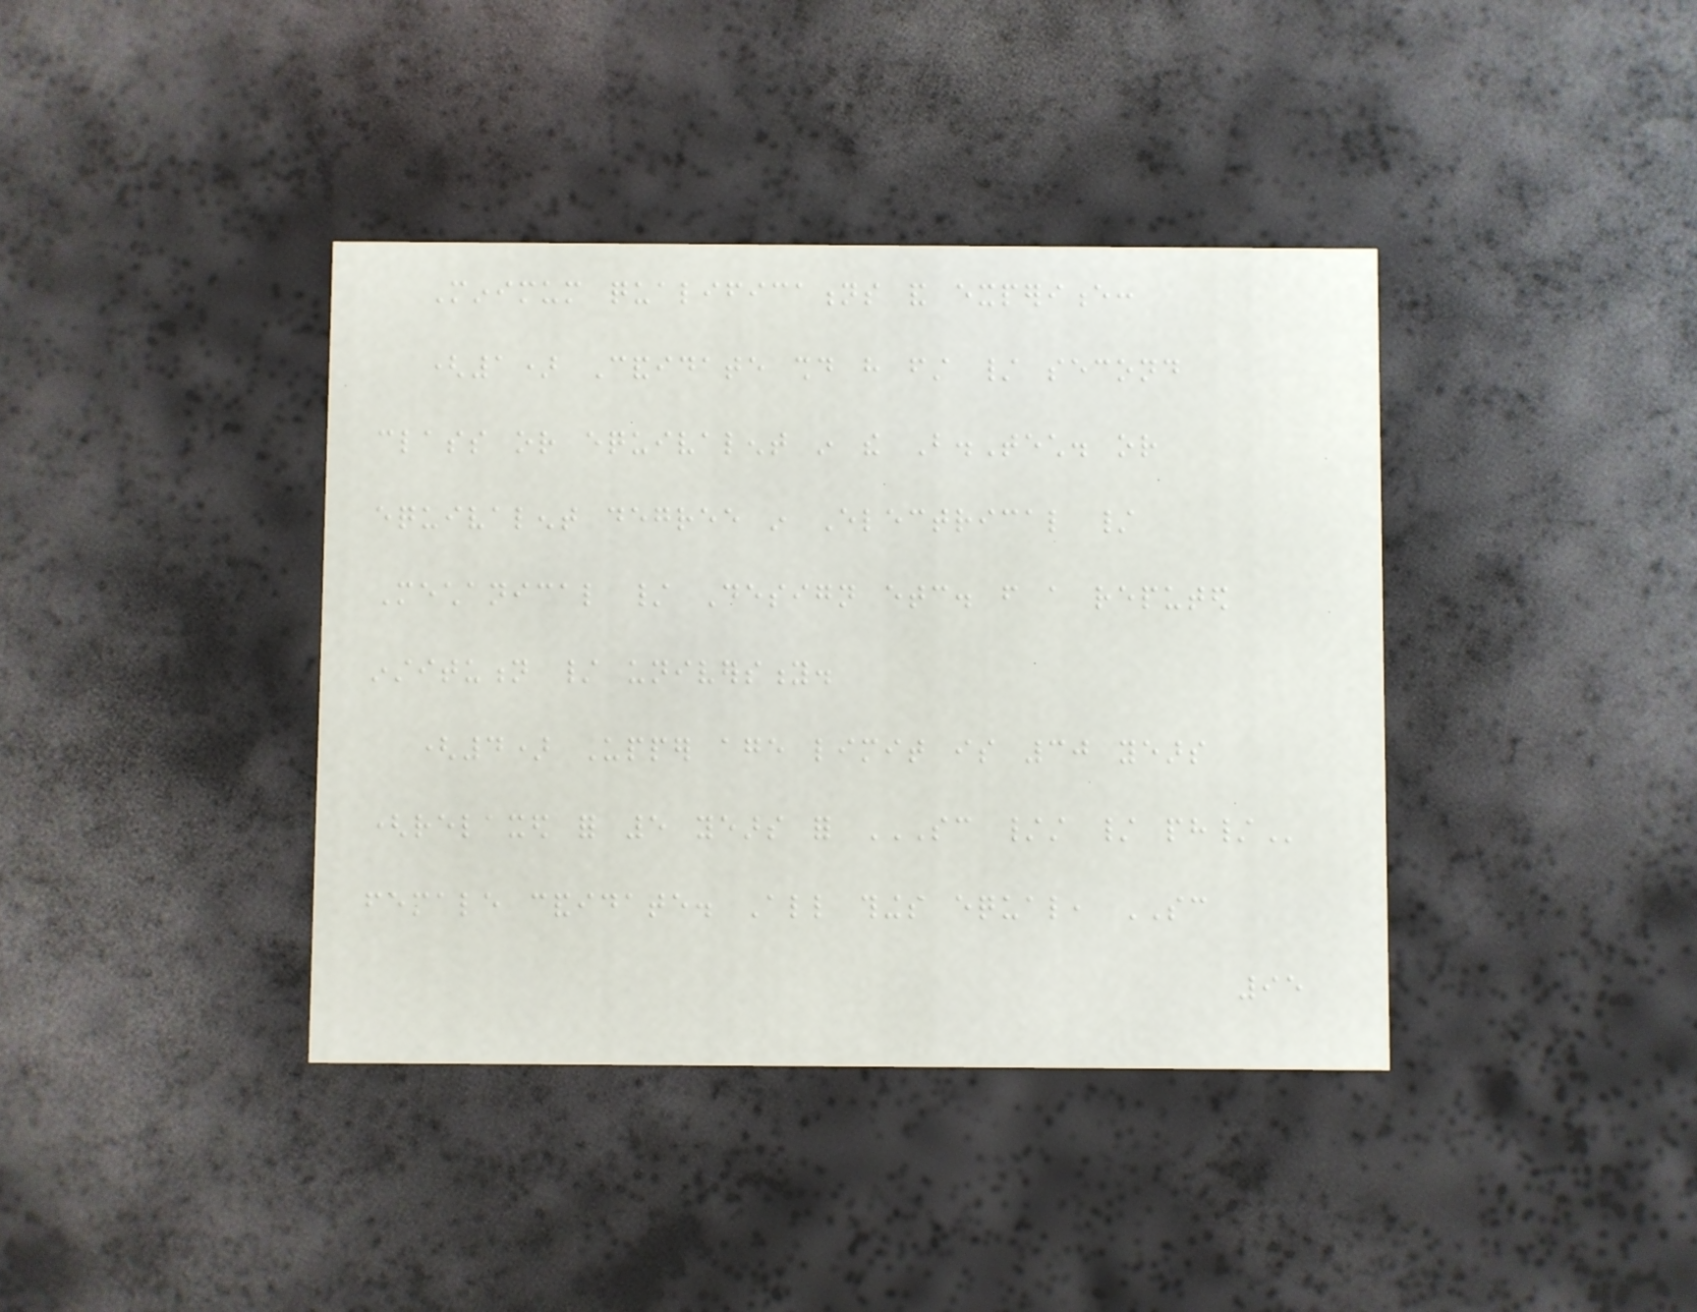Minimum qualifications and experience:
(1) Candidate should have first / second
class or equivalent in the B.Tech. or
equivalent degree in Electrical /
Mechanical / Design etc. from a reputed
institution / university.
(4) Upper age limit is 30 years
(relaxed for 5 years for SC /ST / PH/
female candidate. All things equal, SC
95
